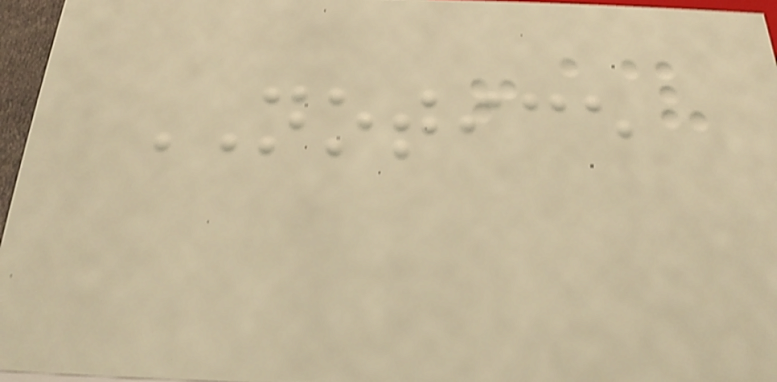NOTICE
